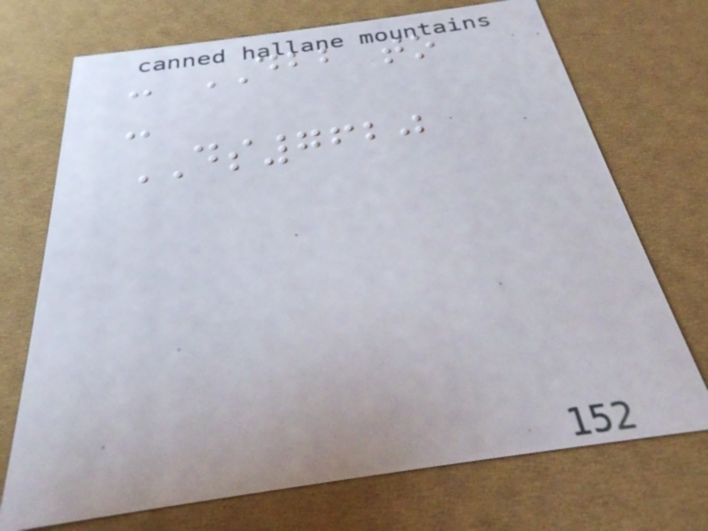- DBB to
-
DS7620
